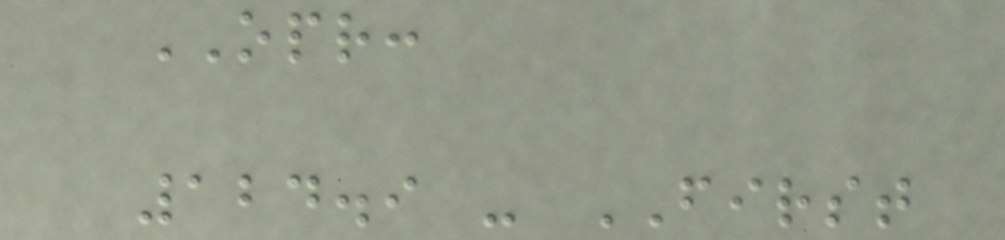OPR:
124.9 - FIRST
